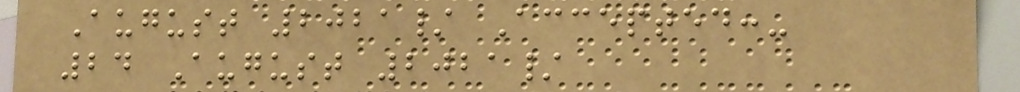August 2021/ Accepted:-
24 August 2021/
